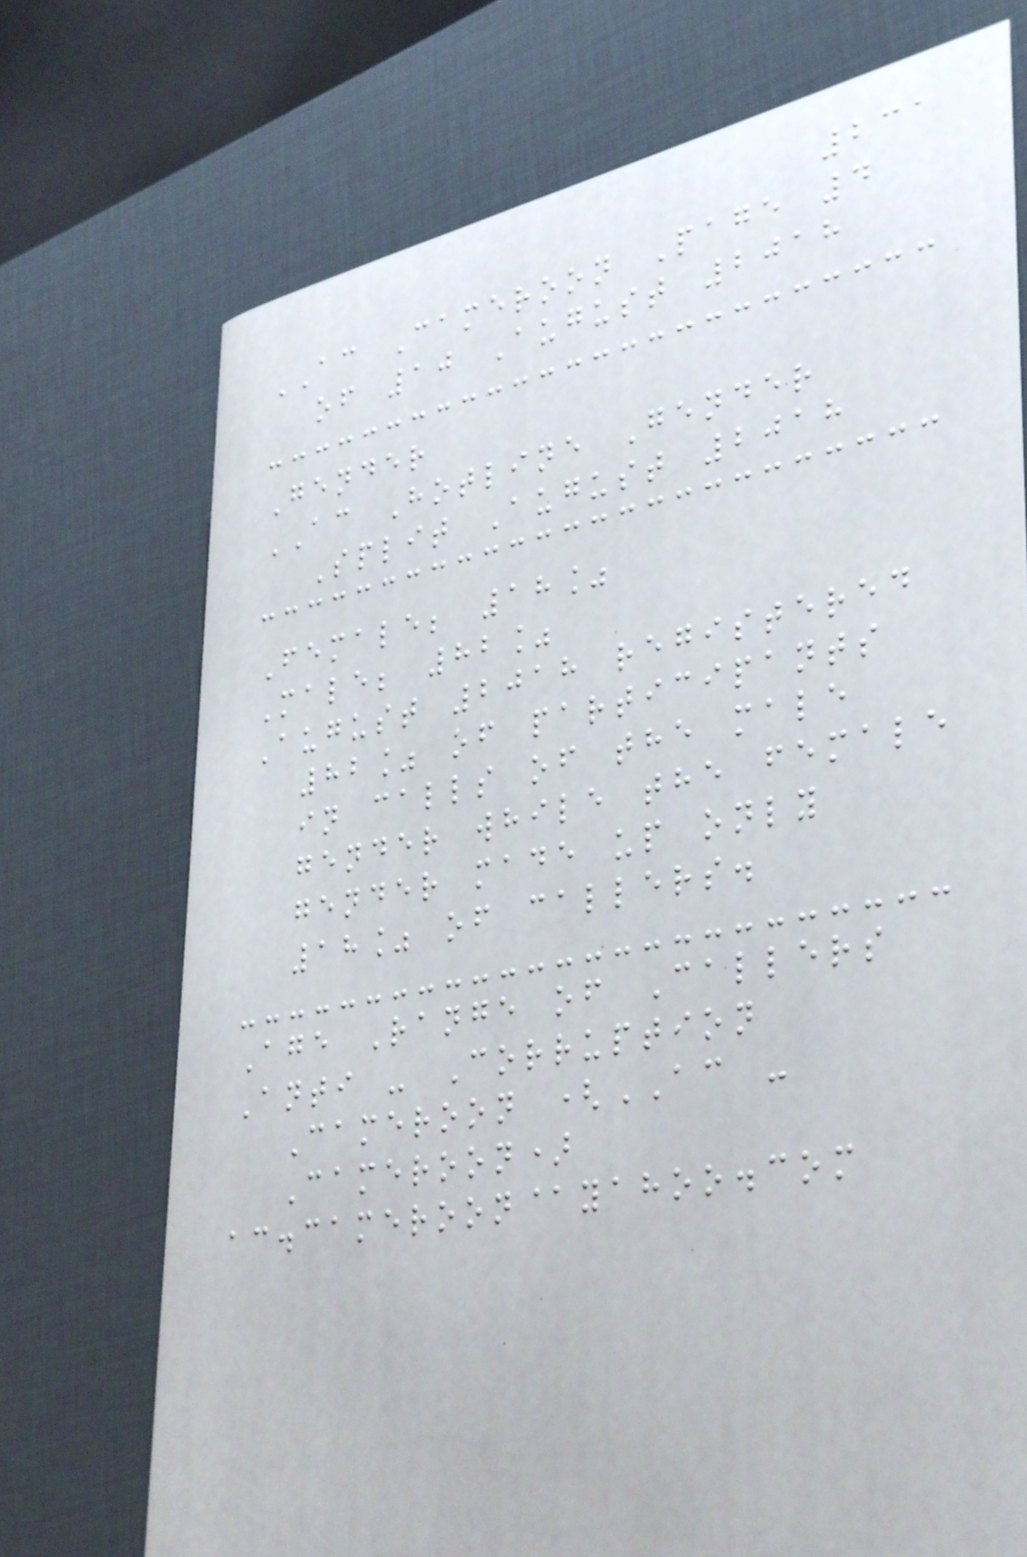231
AC Cameroon Page 4
of 10 August 2018
Gender
AC Hotline Gender
Split August 2018
Female; 18%
Male; 82%
August 2018 registered
82% of participants
in calls of the male
gender while the female
gender made up only
18% of callers.
Age Range of Callers
Anti - Corruption
Cameroon (AC -
Cameroon)
ac.cameroon@yahoo.com
